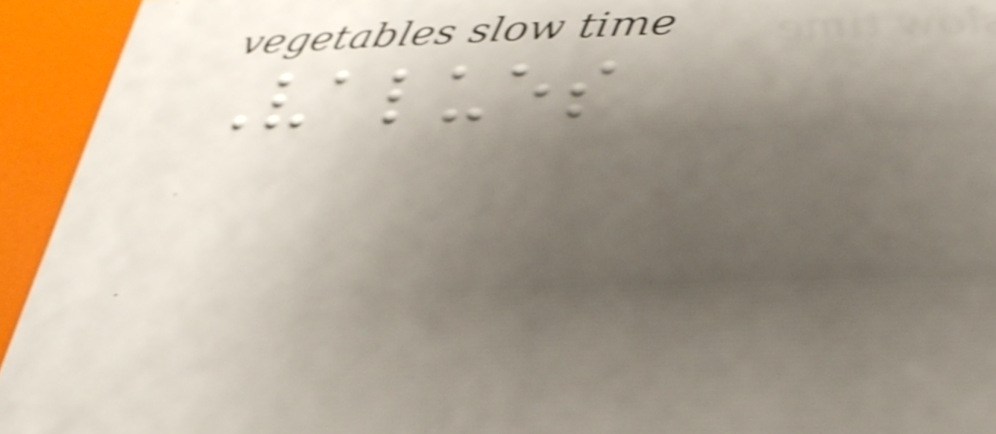Values
